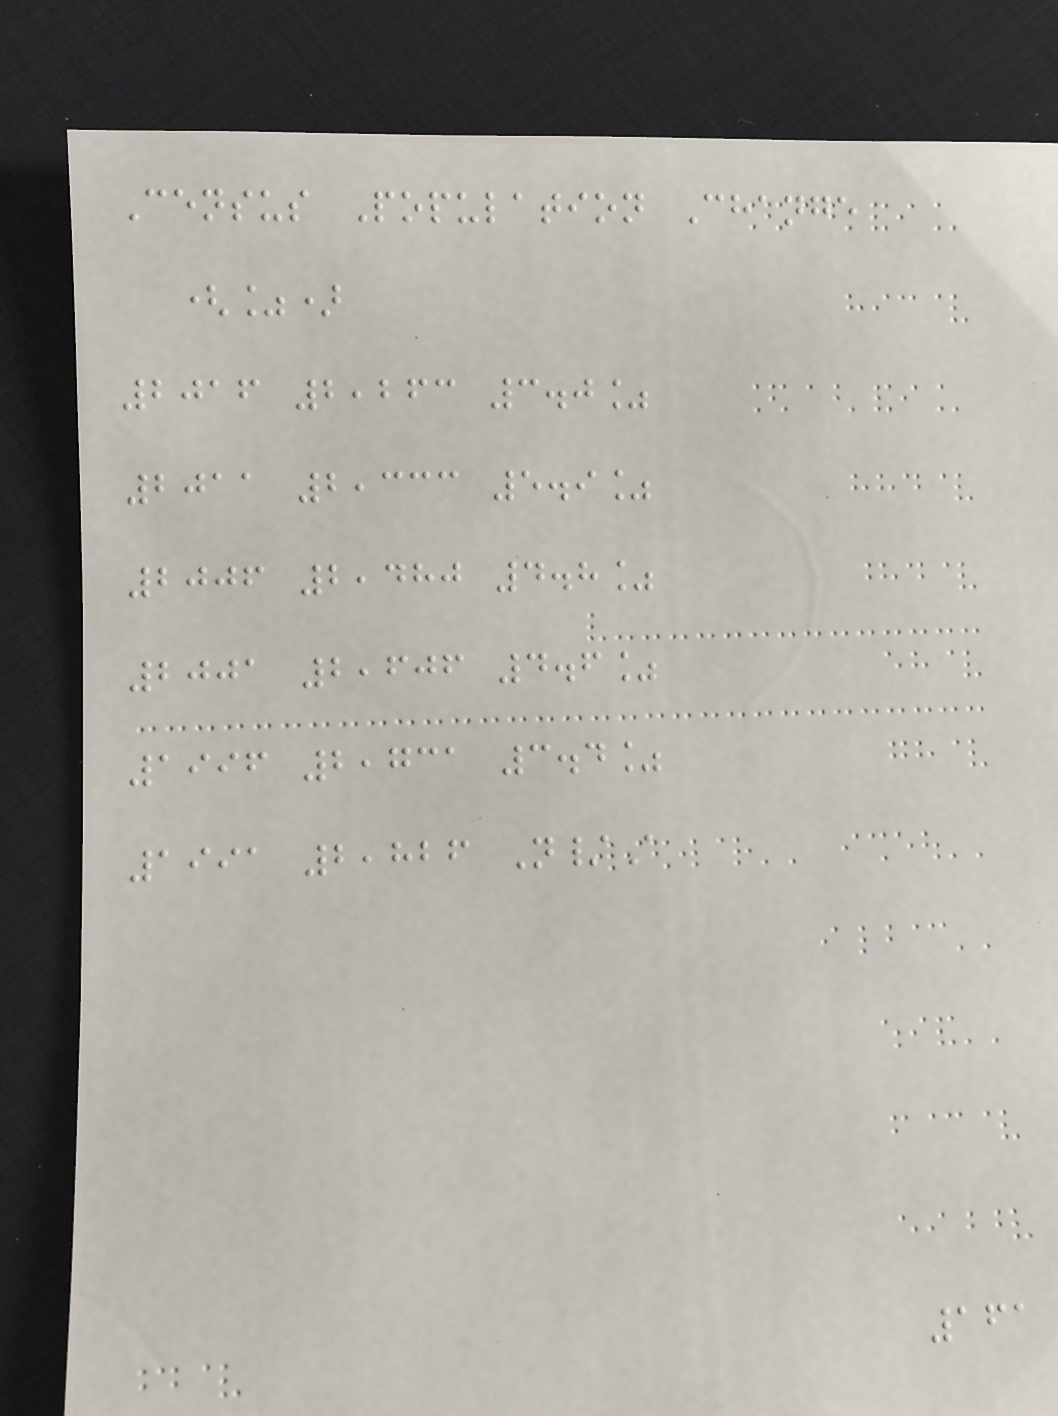Census Population Change
(%)
2016 2,263 3.0%
2011 2,333 5.9%
2006 2,480 4.8%
2001 2,606 4.6%
1996 2,731 3.4%
1991 2,826 N/A
161
